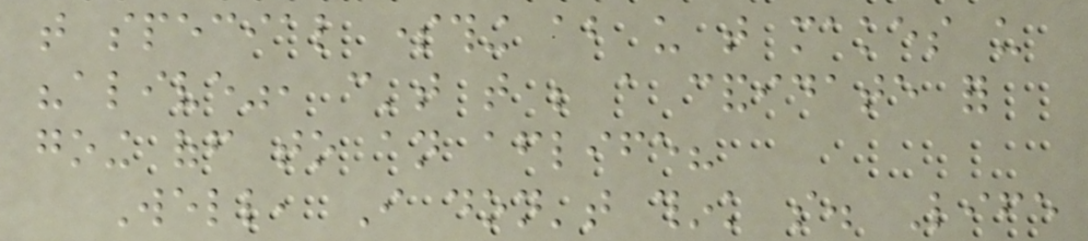that special something about us that makes us
"alive", can't that be a candidate for
going off to an afterlife?
Well, I don't think so. Life
